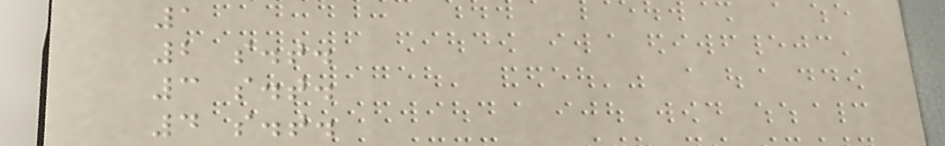1
2 s.t.
3 s.t.
4 s.t.
